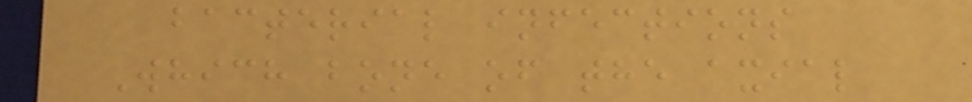bacterial infections
Which bone of the axial
